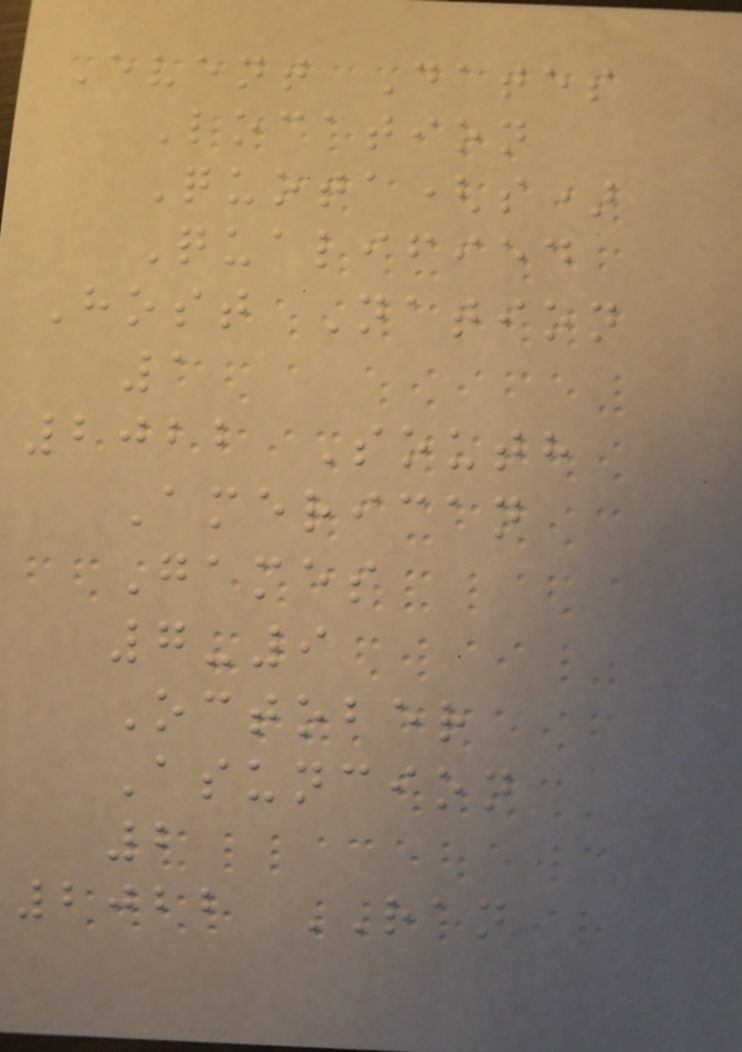Event Dates
Location
Quota(s)
Qualified
Host Nation
1
2022 South
American
Games
7-9
October
Asuncion
2
2022 RAN
